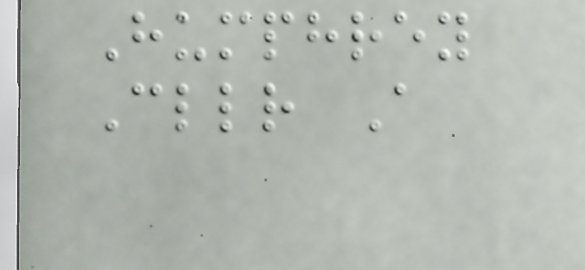Humphrey
Cllr A
